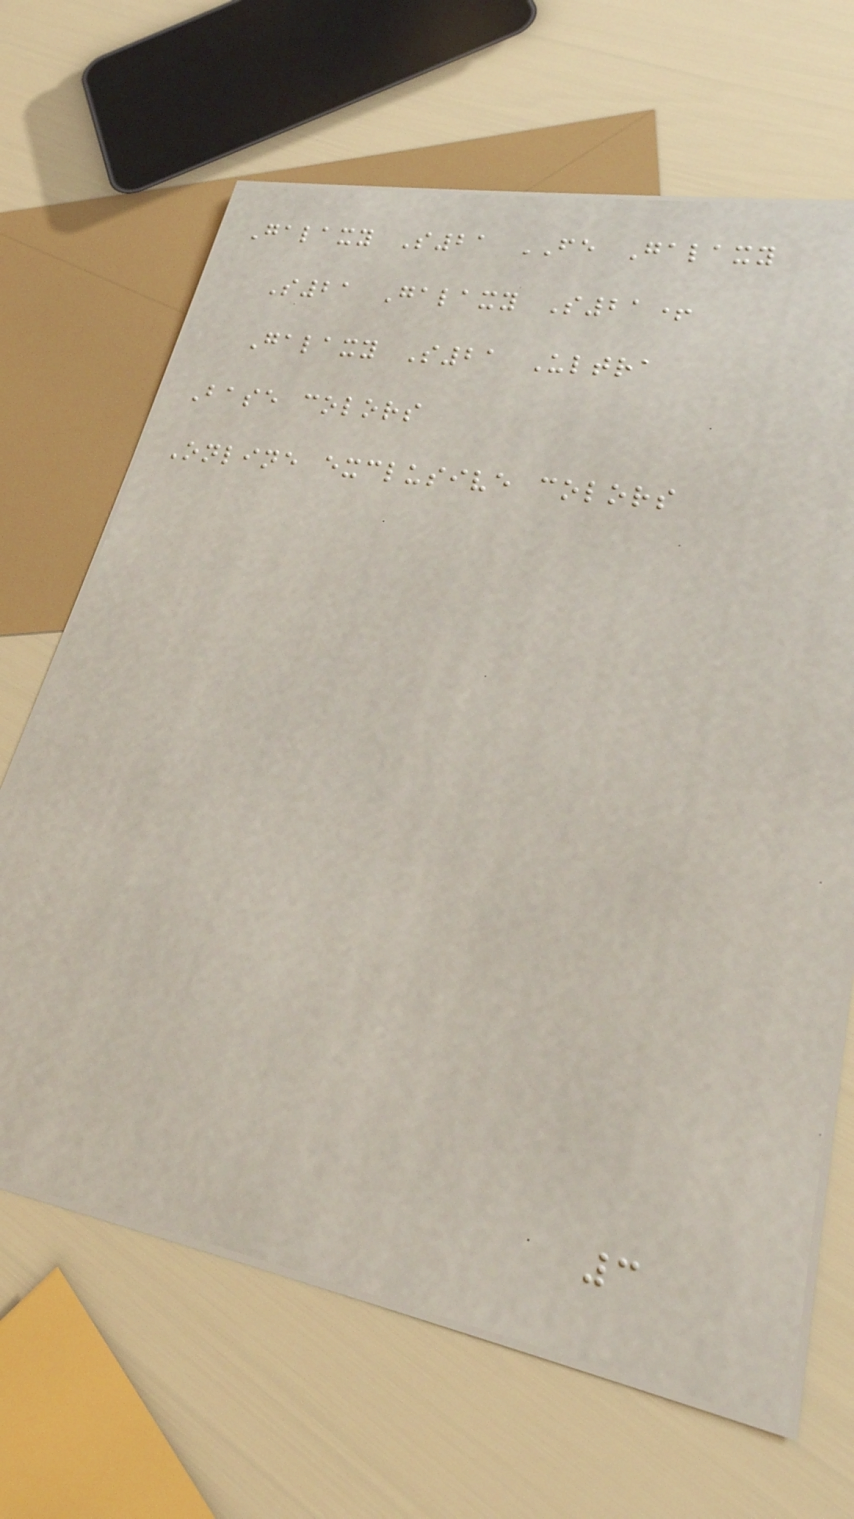Galaxy S21 FE Galaxy
S21 Galaxy S21+
Galaxy S21 Ultra
Base colors
Online exclusive colors
3
